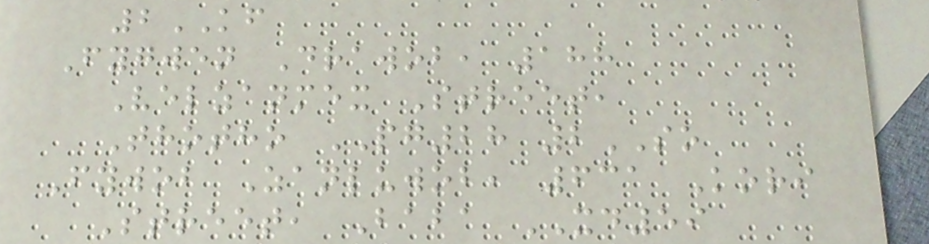2KF
Fygwen Drawob, 188
Velzanmex Street,
Thotho PG28 2SO
Fywob Zanluwob, 631 Kori
Street, Baba XD59
